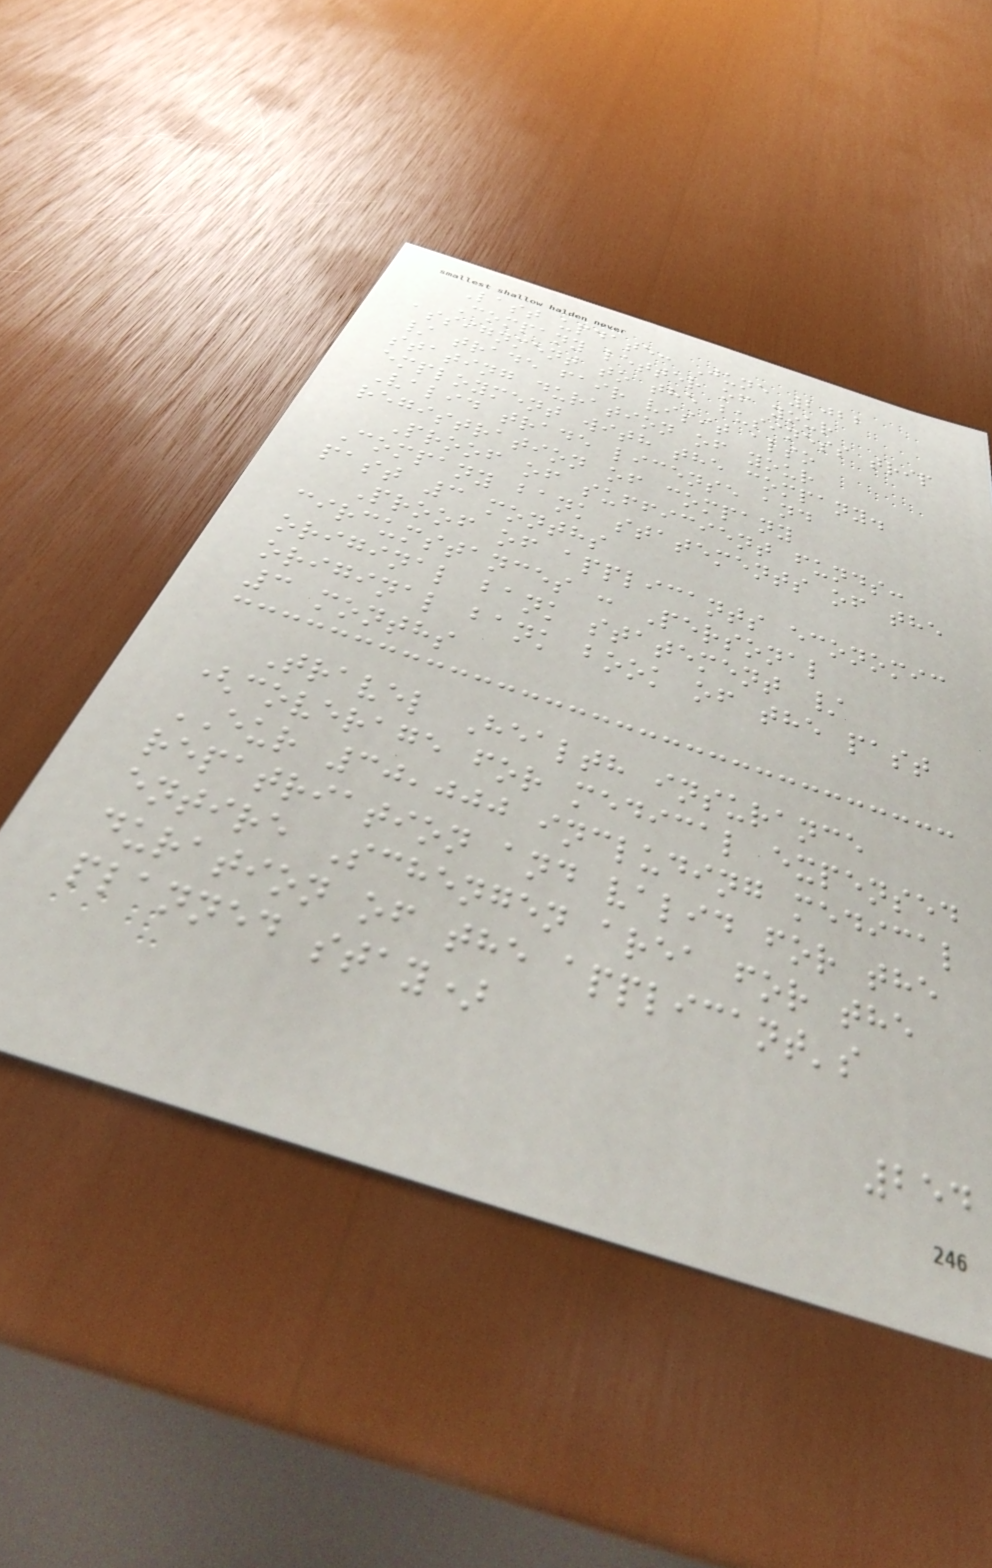Last update: June 2022
Company letter of your
assignment to the business trip
/ trade fair visit also
stating duration of your
employment with the company.
Valid trade license and
registration of company
Proof of sufficient funds:
Company bank statements of the
past 3 months
Proof of applicants economic
circumstances : Personal
original bank statement /
original bank book of the past
3 months
Travel Health insurance
(coverage for medical expensed
EUR 30,000 including medical
repatriation and valid for the
entire Schengen area for the
duration of the applicant's
planned stay)
254
